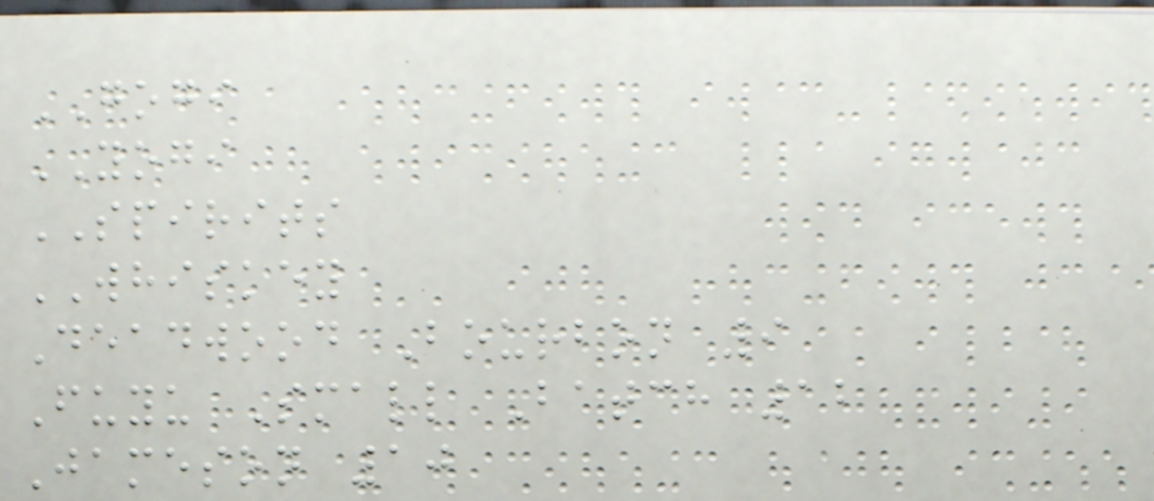GOGI
YOGI
SPIRITS
WHISKEY
Deadwood Bourbon 9
Fuyu Small Batch 12
Jameson 10
